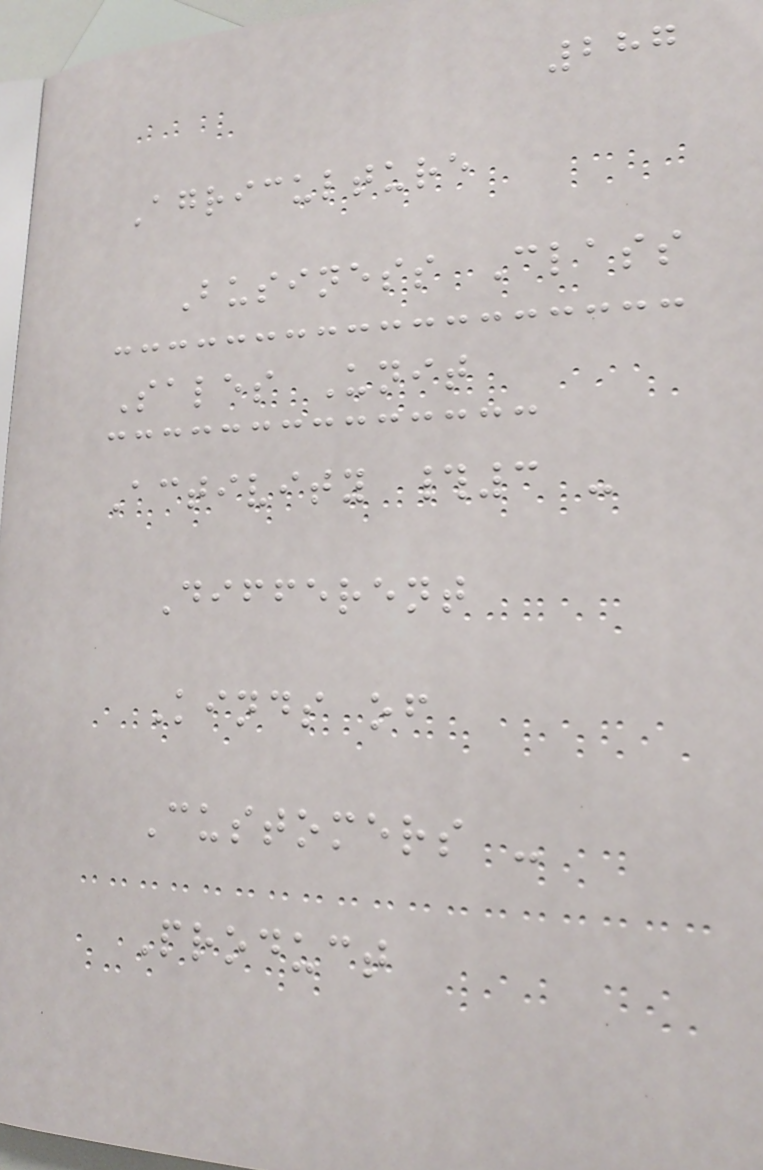287
Agriculture
Business Class
Sales Unit
Activity #3 -
Different
Kinds of
Customers -
Product
